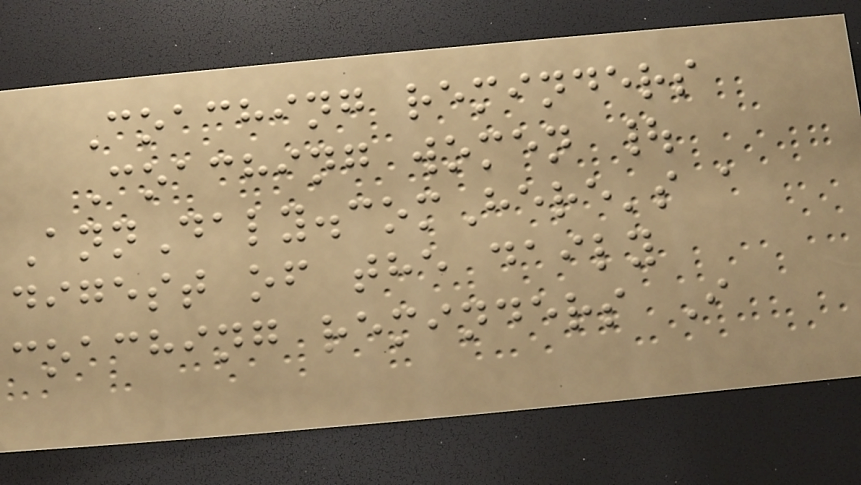Coaching reminders
Coaching women |
AnnDaly.comHere's a
digest of the daily
coaching reminders I
